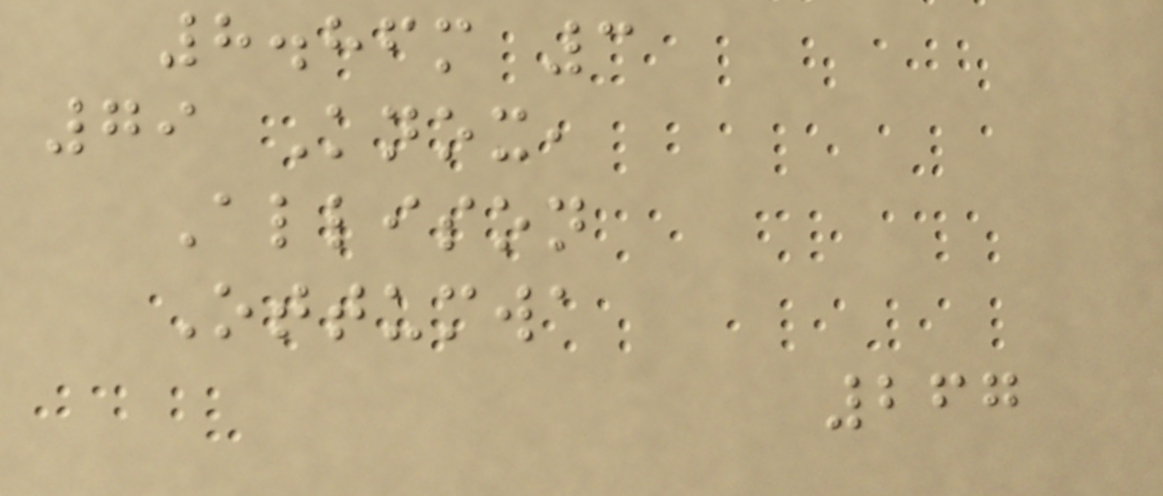8.86m 3
79 Knox,
Allison
Ottumwa
267
